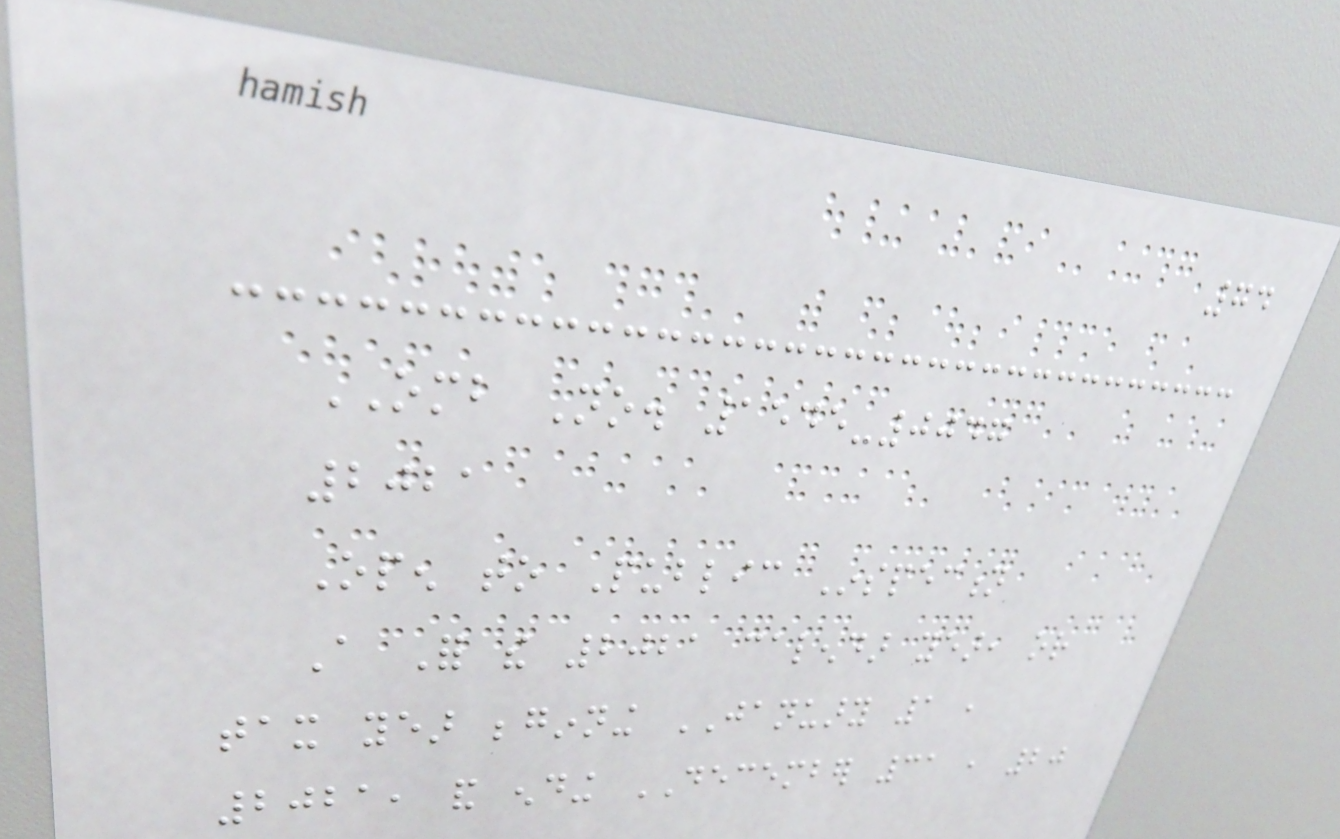74
OMB No. 1545-0047
2021
Open to Public Inspection
A For the 2021 calendar year, or
tax year beginning JANUARY 1 ,
2021, and ending DECEMBER 31 , 20
